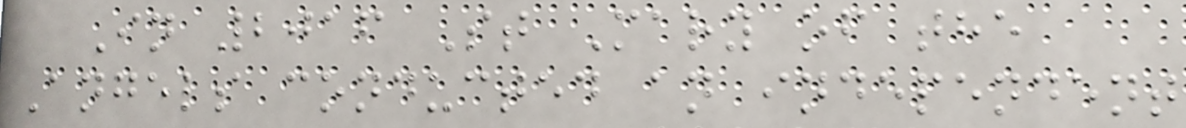In 2016 St Mary of the
Angels conducted an independent
